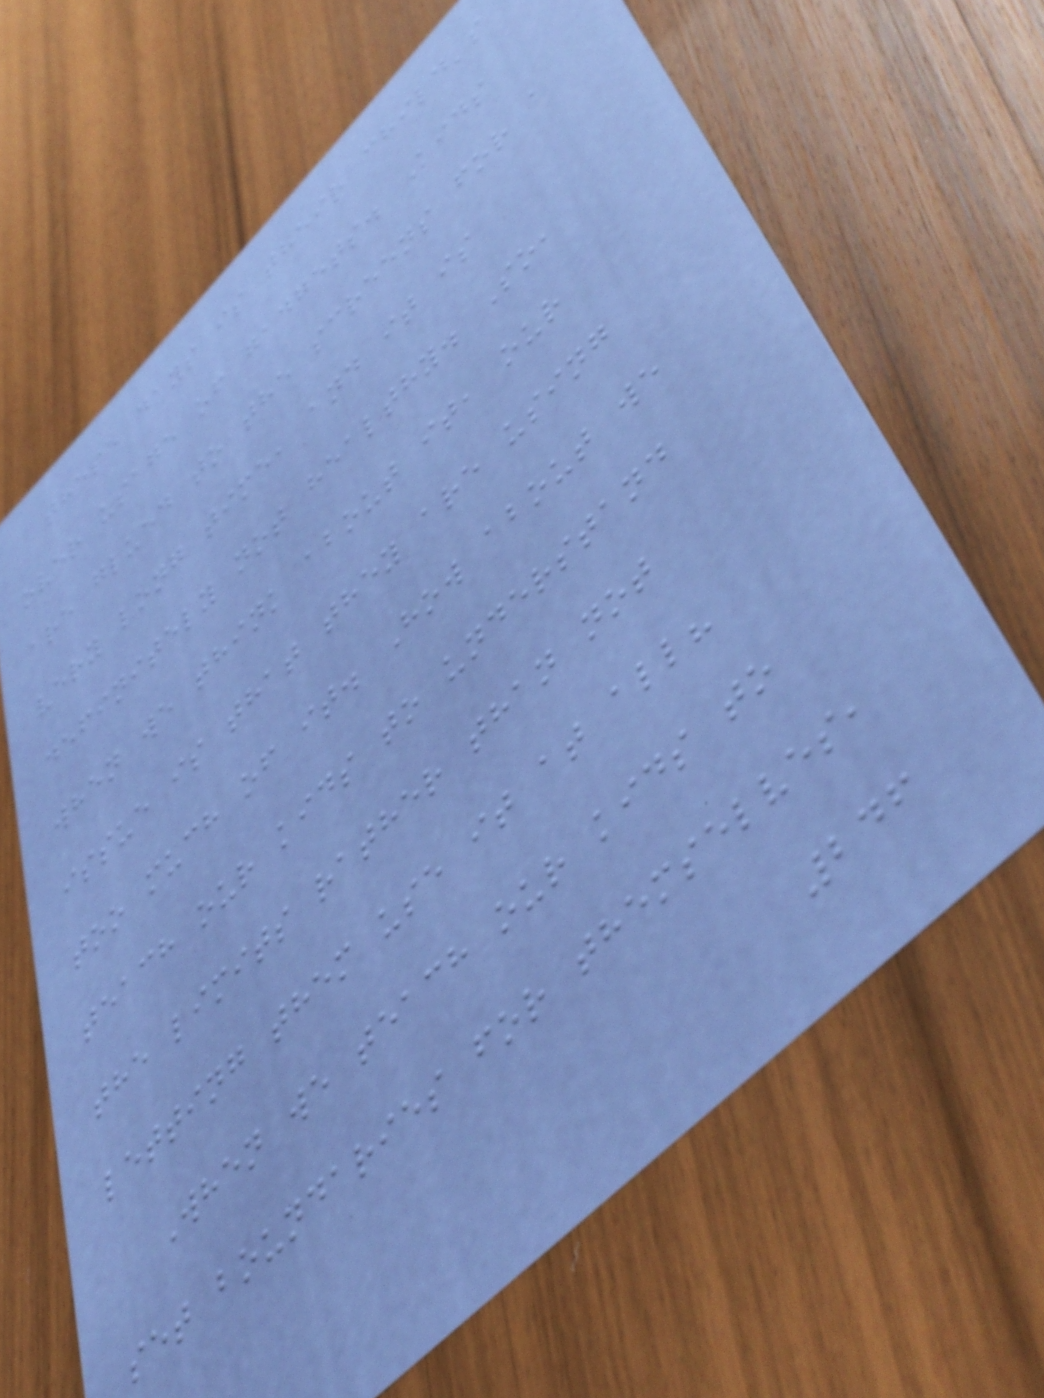these days is their child's
over usage of gadgets. Kids
are glued to the screens for a
very long time, and it is
definitely not healthy. So,
when we think about it, our
issue is that they are using
too much of it. How about we
teach our kids to understand
the limits rather than not
letting them use it at all?
When we teach our kids to
set boundaries for themselves,
246
